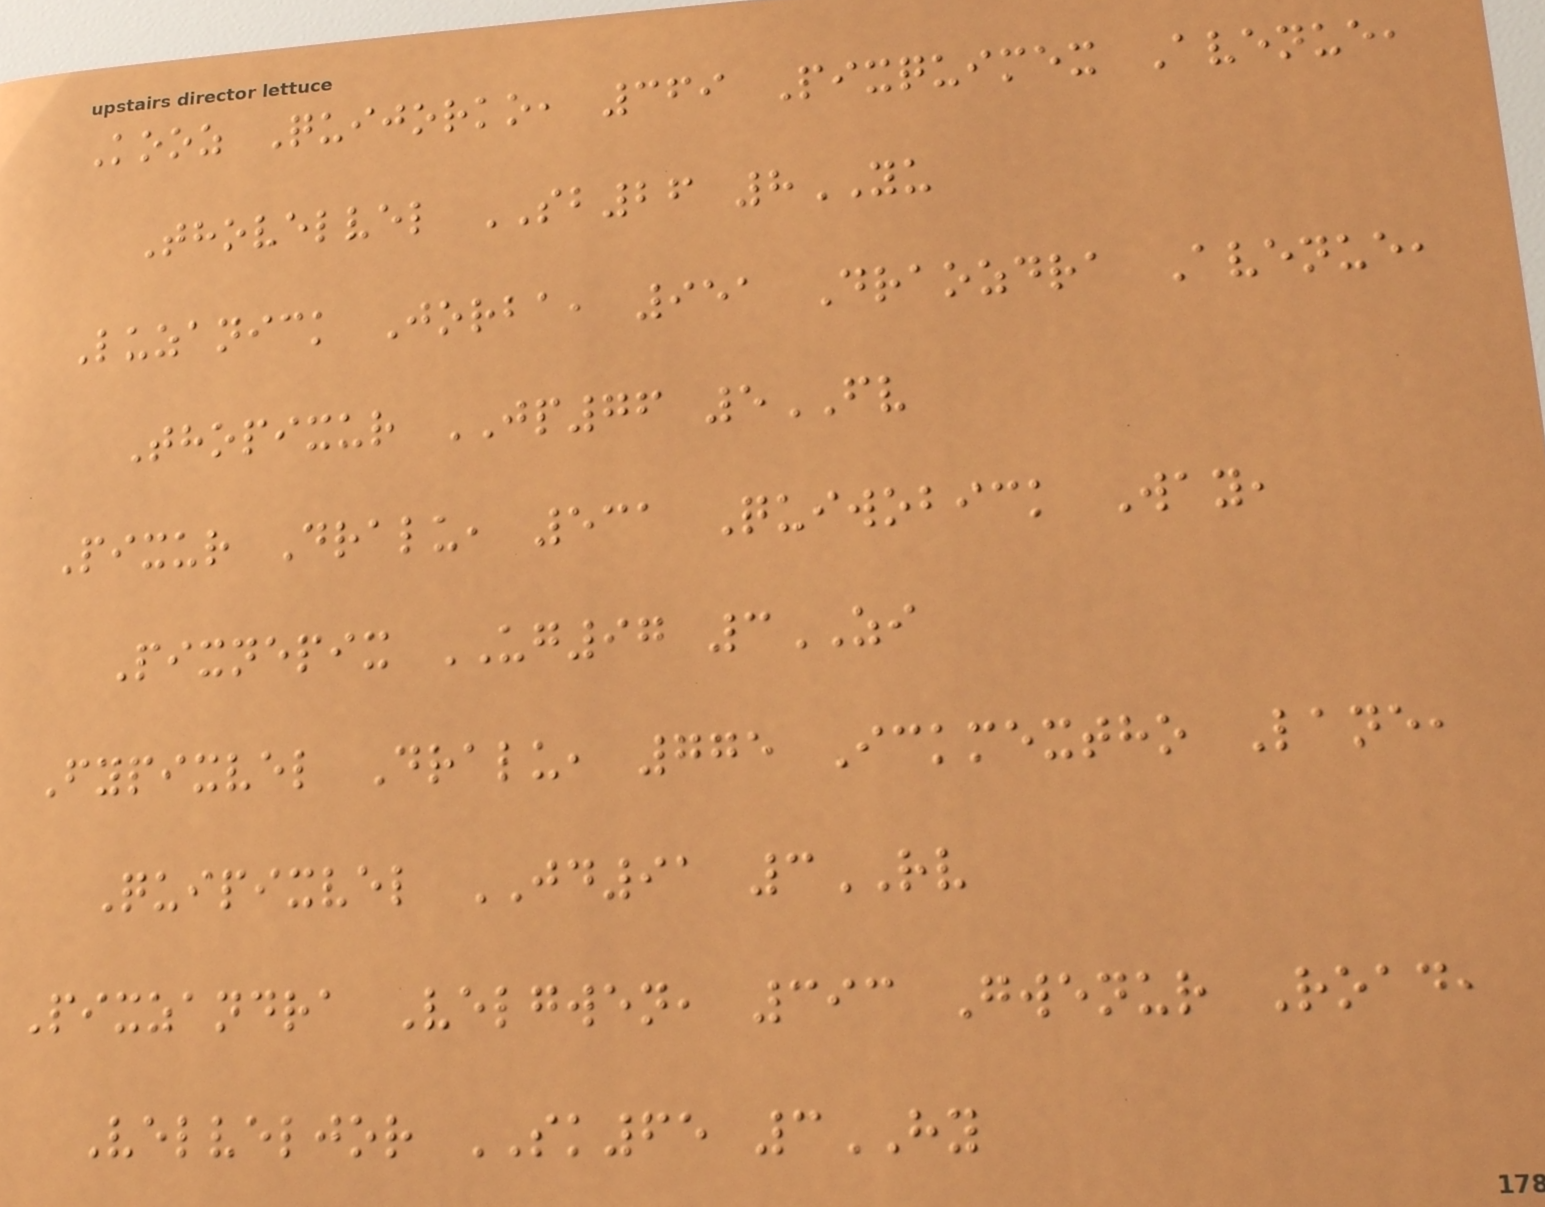Kooz Quijorko, 369 Pixquimex Avenue,
Thovelvel SB26 8YU
Luzanick Jorba, 951 Draozdra Avenue,
Thopixur JP76 5FV
Pixur Dralu, 531 Quiwobick Way,
Pixnepix UG97 3ZI
Fypixvel Dralu, 775 Ickmextho Lane,
Quipixvel JD91 3RV
Pixzandra Velgwen, 393 Gwenur Road,
Velveljor SK65 3HY
